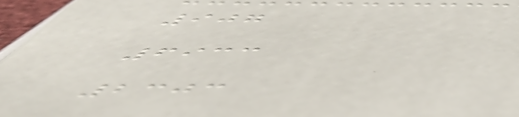907
6933
2303
